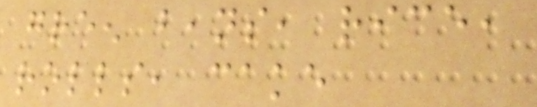green beans, rice,
rolls, cake
